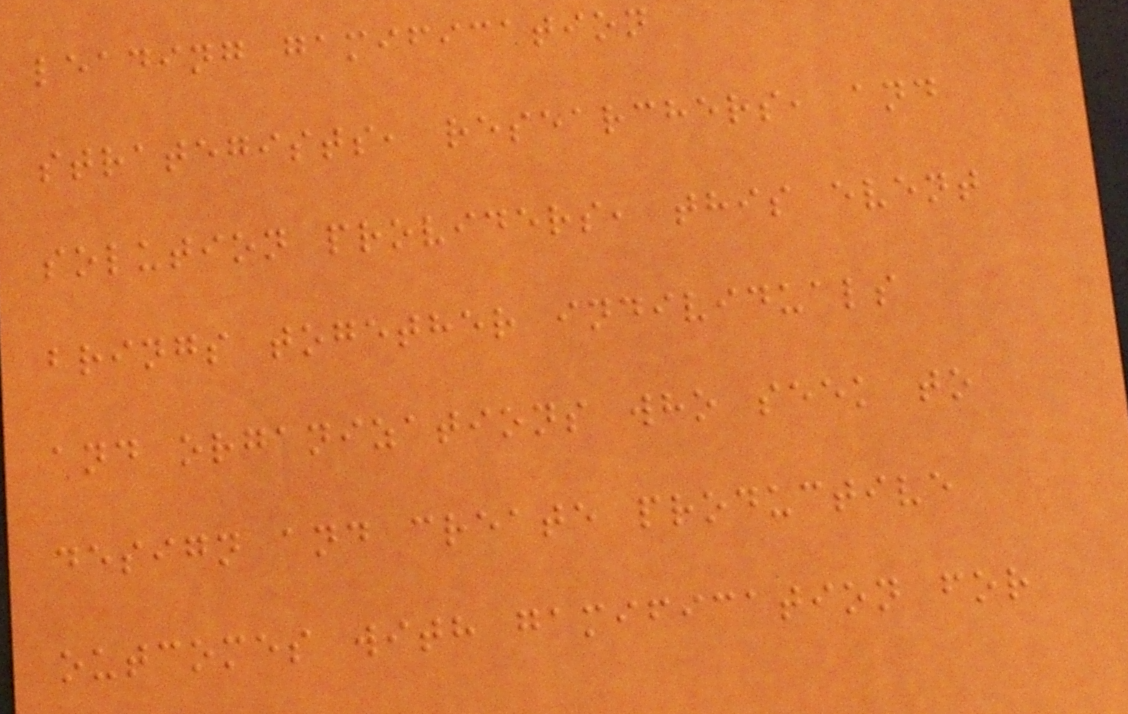leading gamification
strategists, researchers, and
solution providers, this event
brings together individuals
and organizations who seek to
design and create productive
outcomes with gamification for
